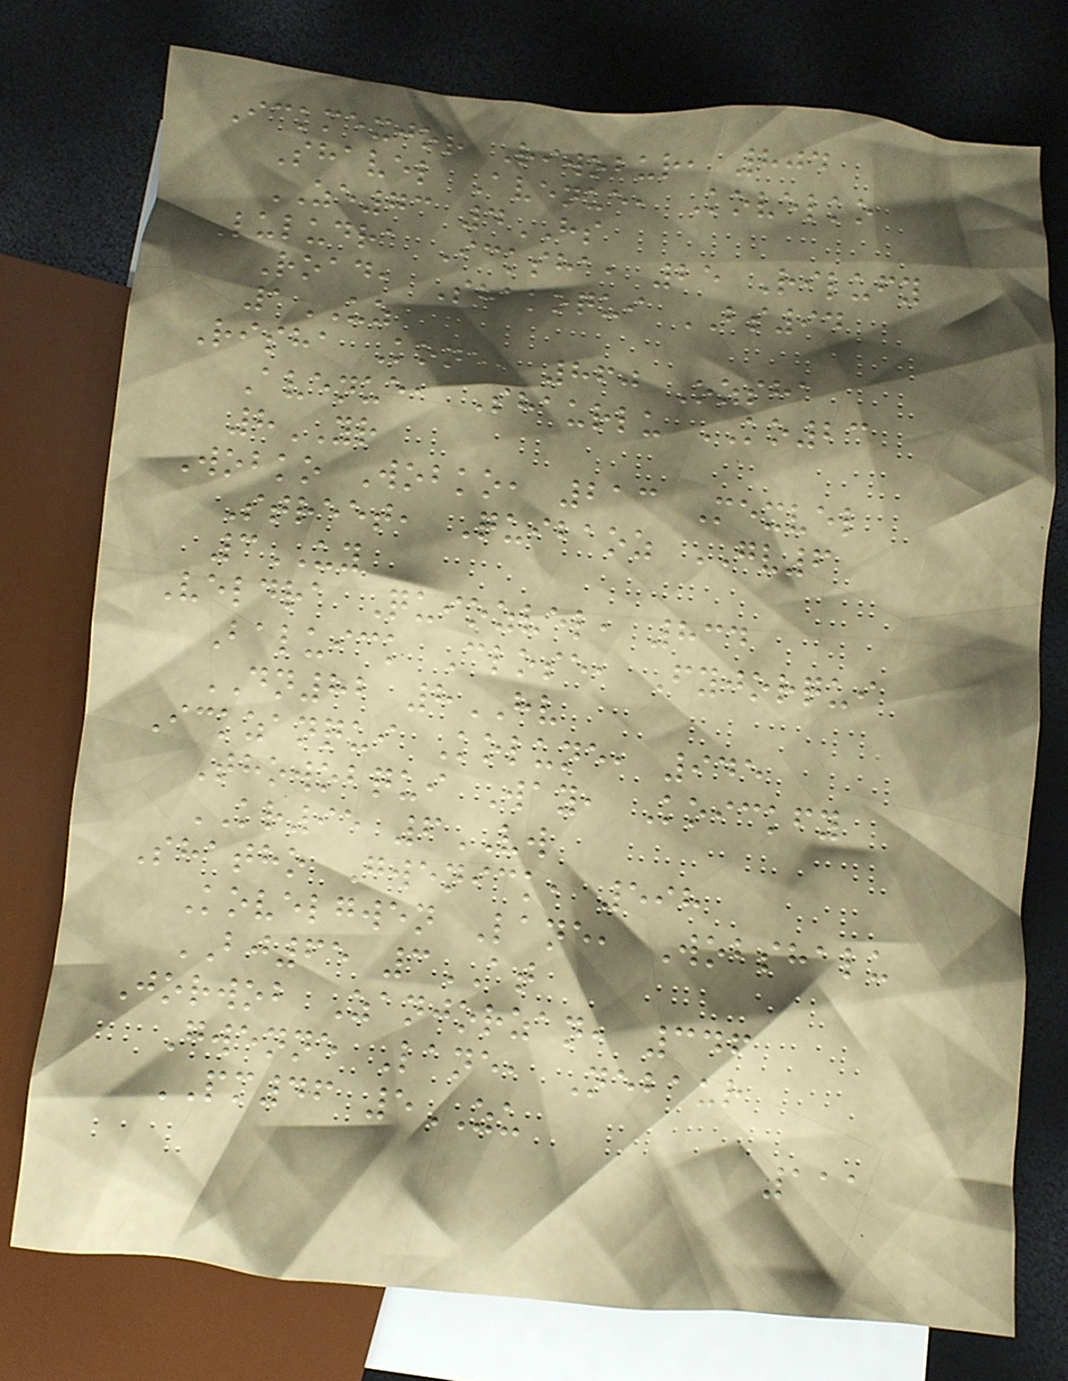Ickmexjor Riwobur, 804
Shavel Avenue, Kovelko
ZE73 4HS
Luludra Icksha, 25 Rilufy
Road, Shakoqui BS94
1UZ
Risha Kone, 860 Ozsha
Avenue, Shaurlu KO23
8YR
Wobko Wobko, 213 Mexvel
Street, Quibaoz GV6
3UY
Veldra Quiozvel, 834
Baluick Close, Fyjorqui
DN82 8HV
Ickzanqui Kolune, 945
Thowobqui Way, Koickfy
KR95 6VW
Shatho Gwenick, 598
Kovelgwen Lane, Wobshalu
BJ65 3AT
Jorwob Zanjorzan, 346
Gwenne Lane, Nebaur
PM46 5ZU
111
